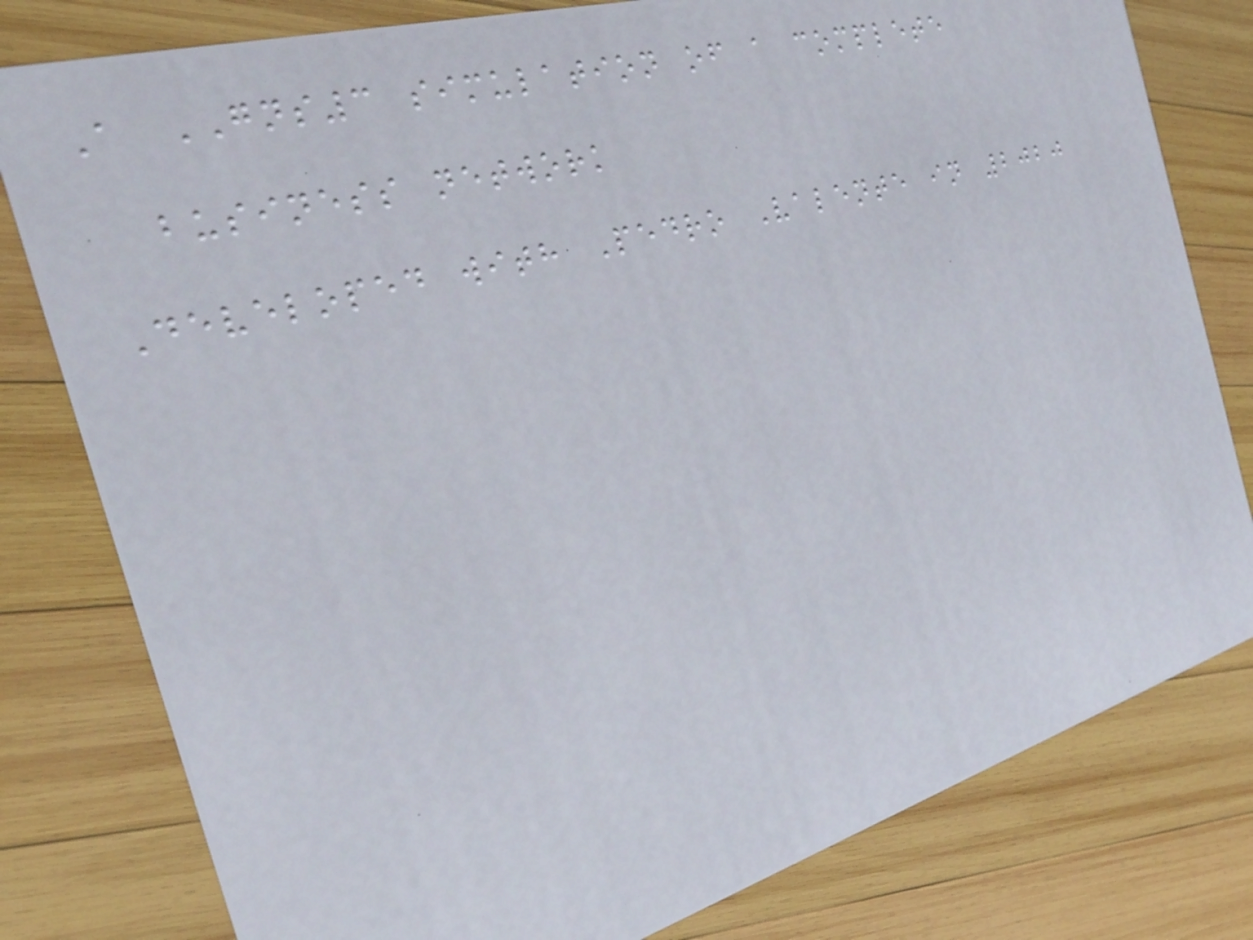A GNS3 simulation of a complete
business network
Developed with Pedro Valente in 2020
